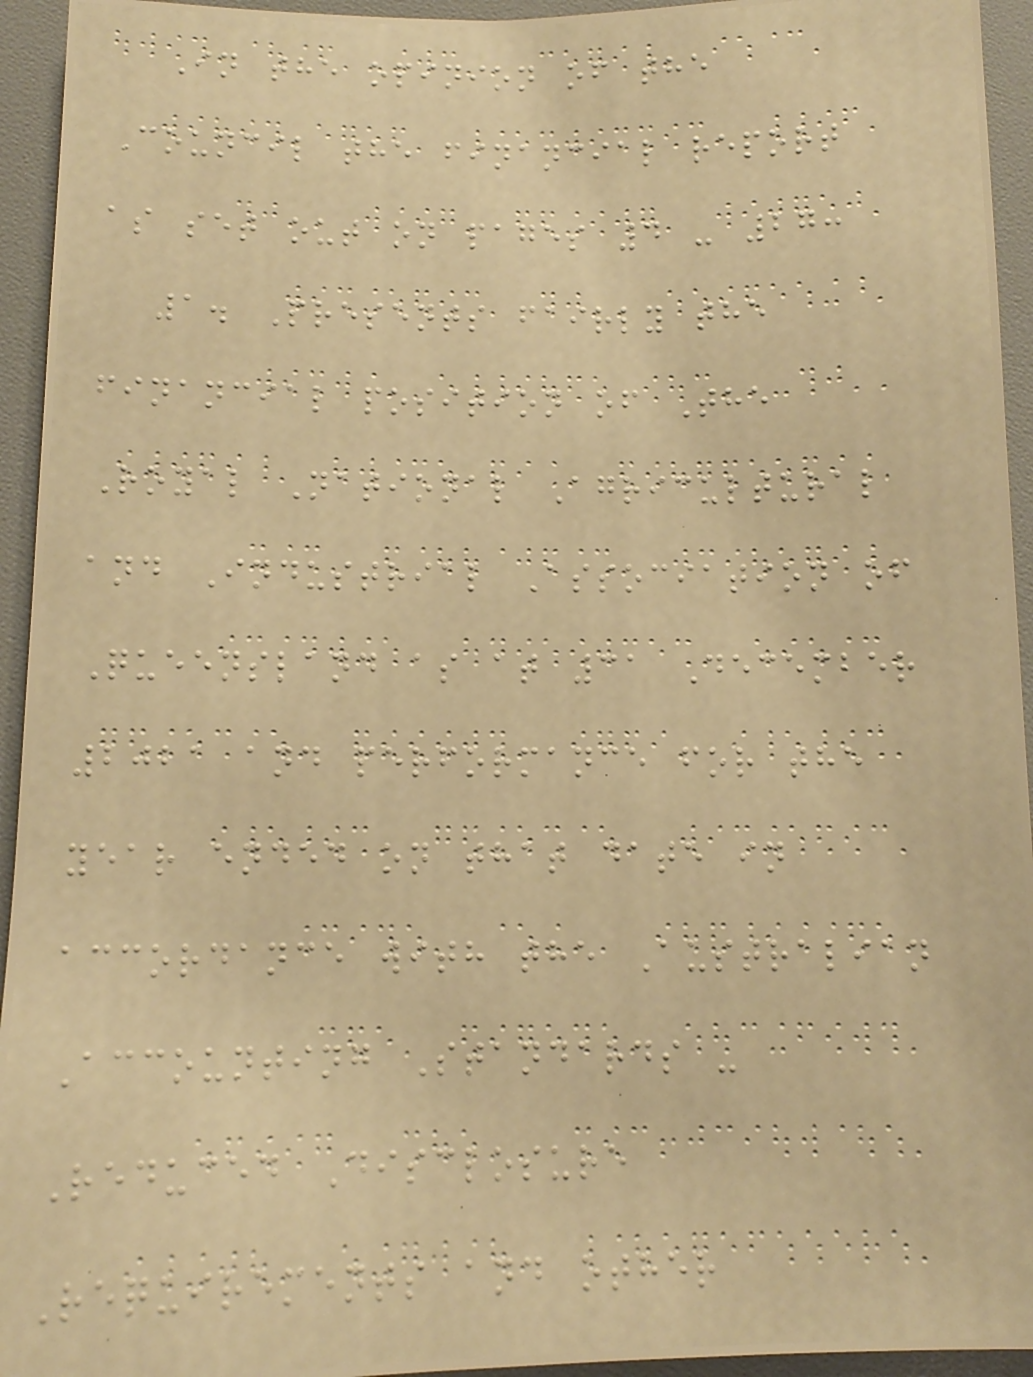In the opinion of the
Council the financial report
as set out on pages 4 - 27:
1. Presents fairly the
financial position of The
Royal National Agricultural
and Industrial Association of
Queensland as at 31 December
2021 and performance for the
year ended on that date in
accordance with the Australian
Accounting Standards -
Reduced Disclosure
Requirements and other
